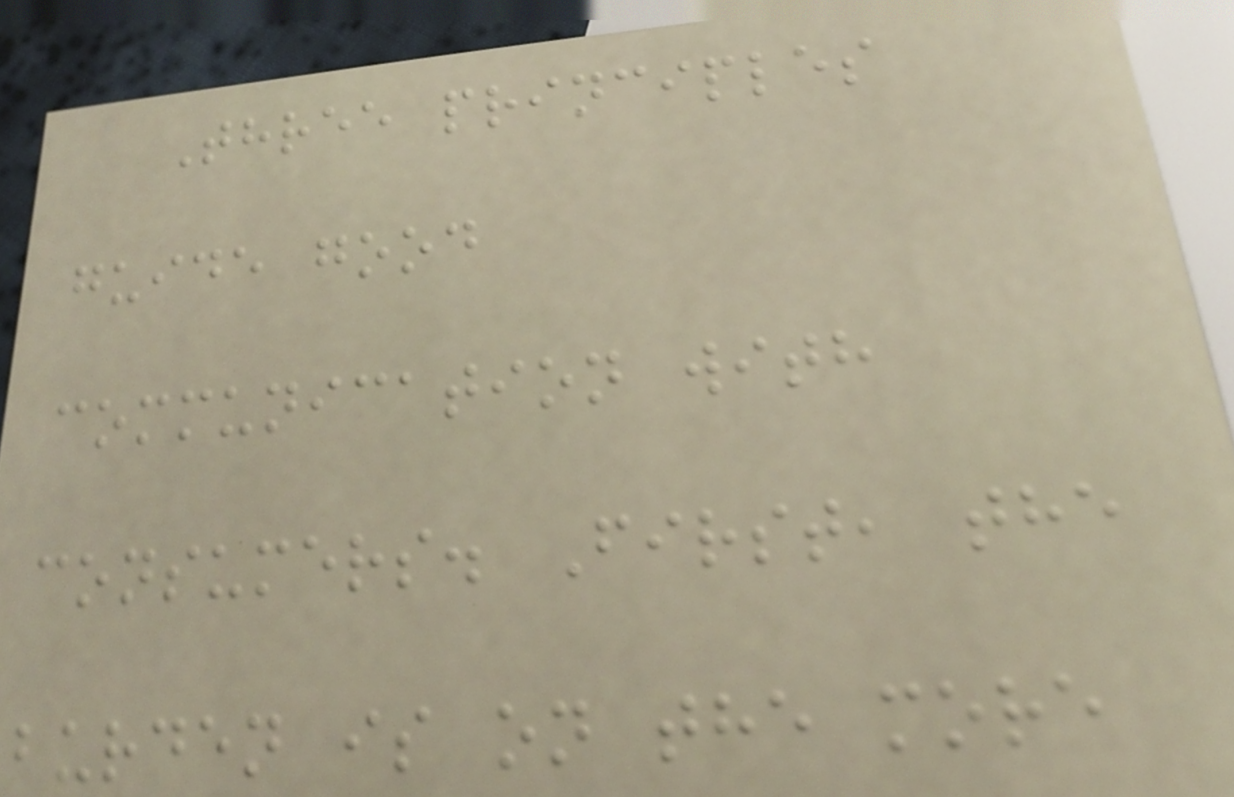Three principles
guide good
communication with
consumers. First, the
burden is on the more
